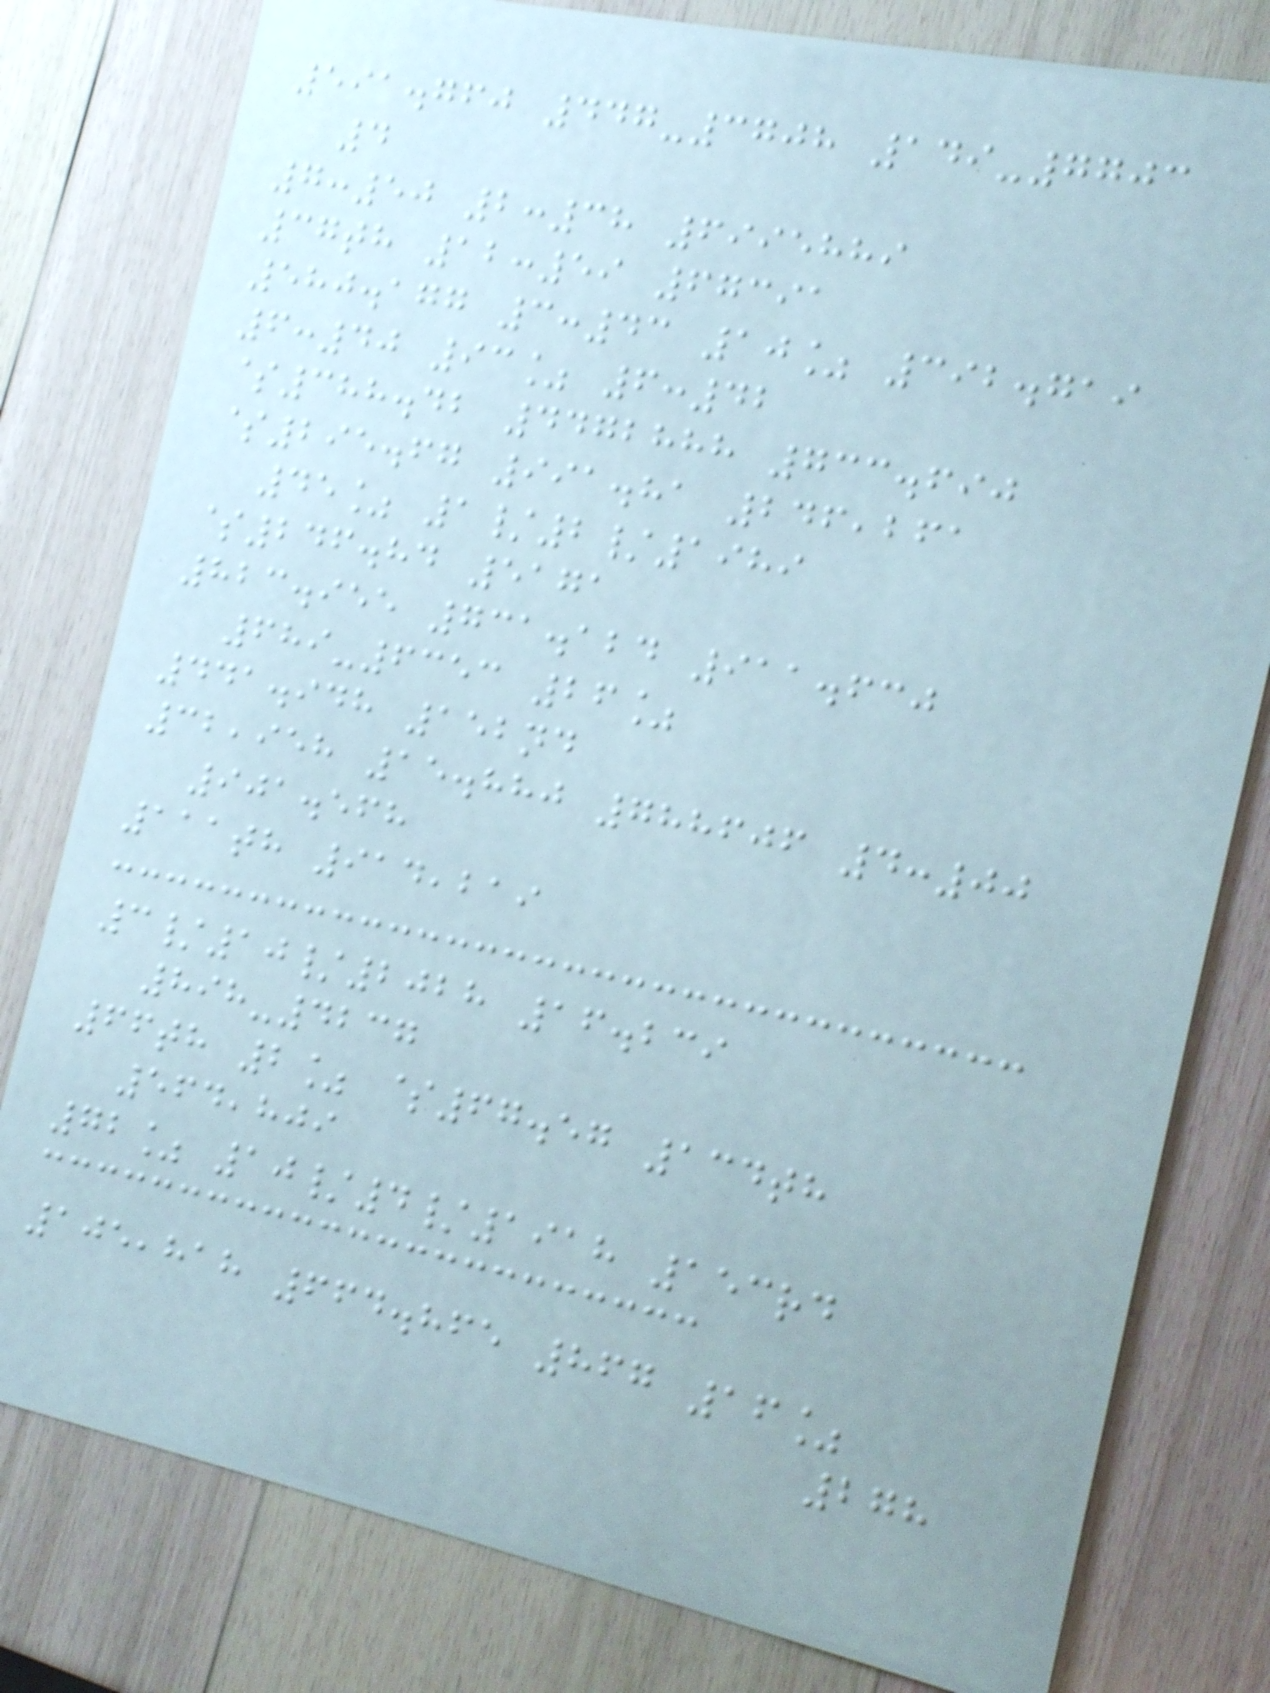591.760 447-3708 149-7703
4
7:50 2:38 6995889
37th 12:59 67391
580.177 3:43 10% 392.719
6:40 93% 6:42
$388.42 4472888 733.690
$295.67 991.81 246,261
45% 1/2/1989
$246.84 5171
823.955 731.124 911.630
689-6353 26%
441.948 152nd
32,958 15.880 788606 4:00
901.568
111th 914,219
3/10/2028 16.239
898-4237
66th 2% $67.57 134th
564,809
72% 10/4/1918 153rd
105,818 664.865 867 16%
278
